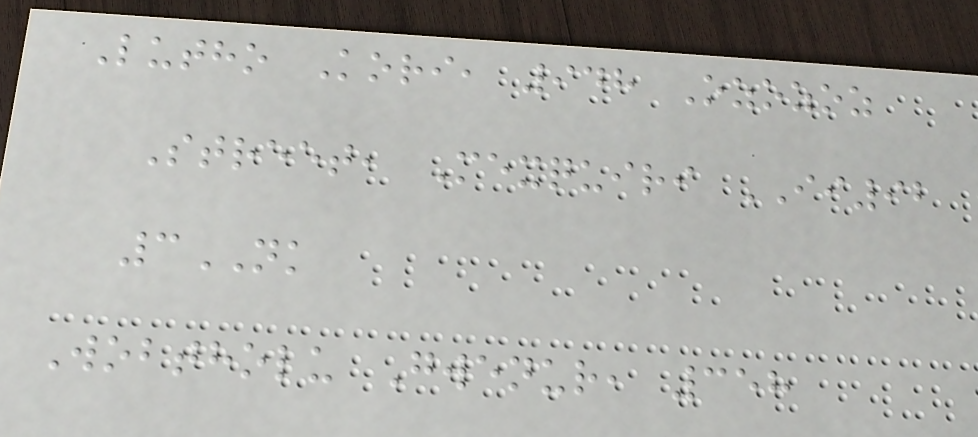Lutho Kori, 948 Ozozoz
Street, Mexquiri II92
3NK
Wobtholu Gwenur, 358
